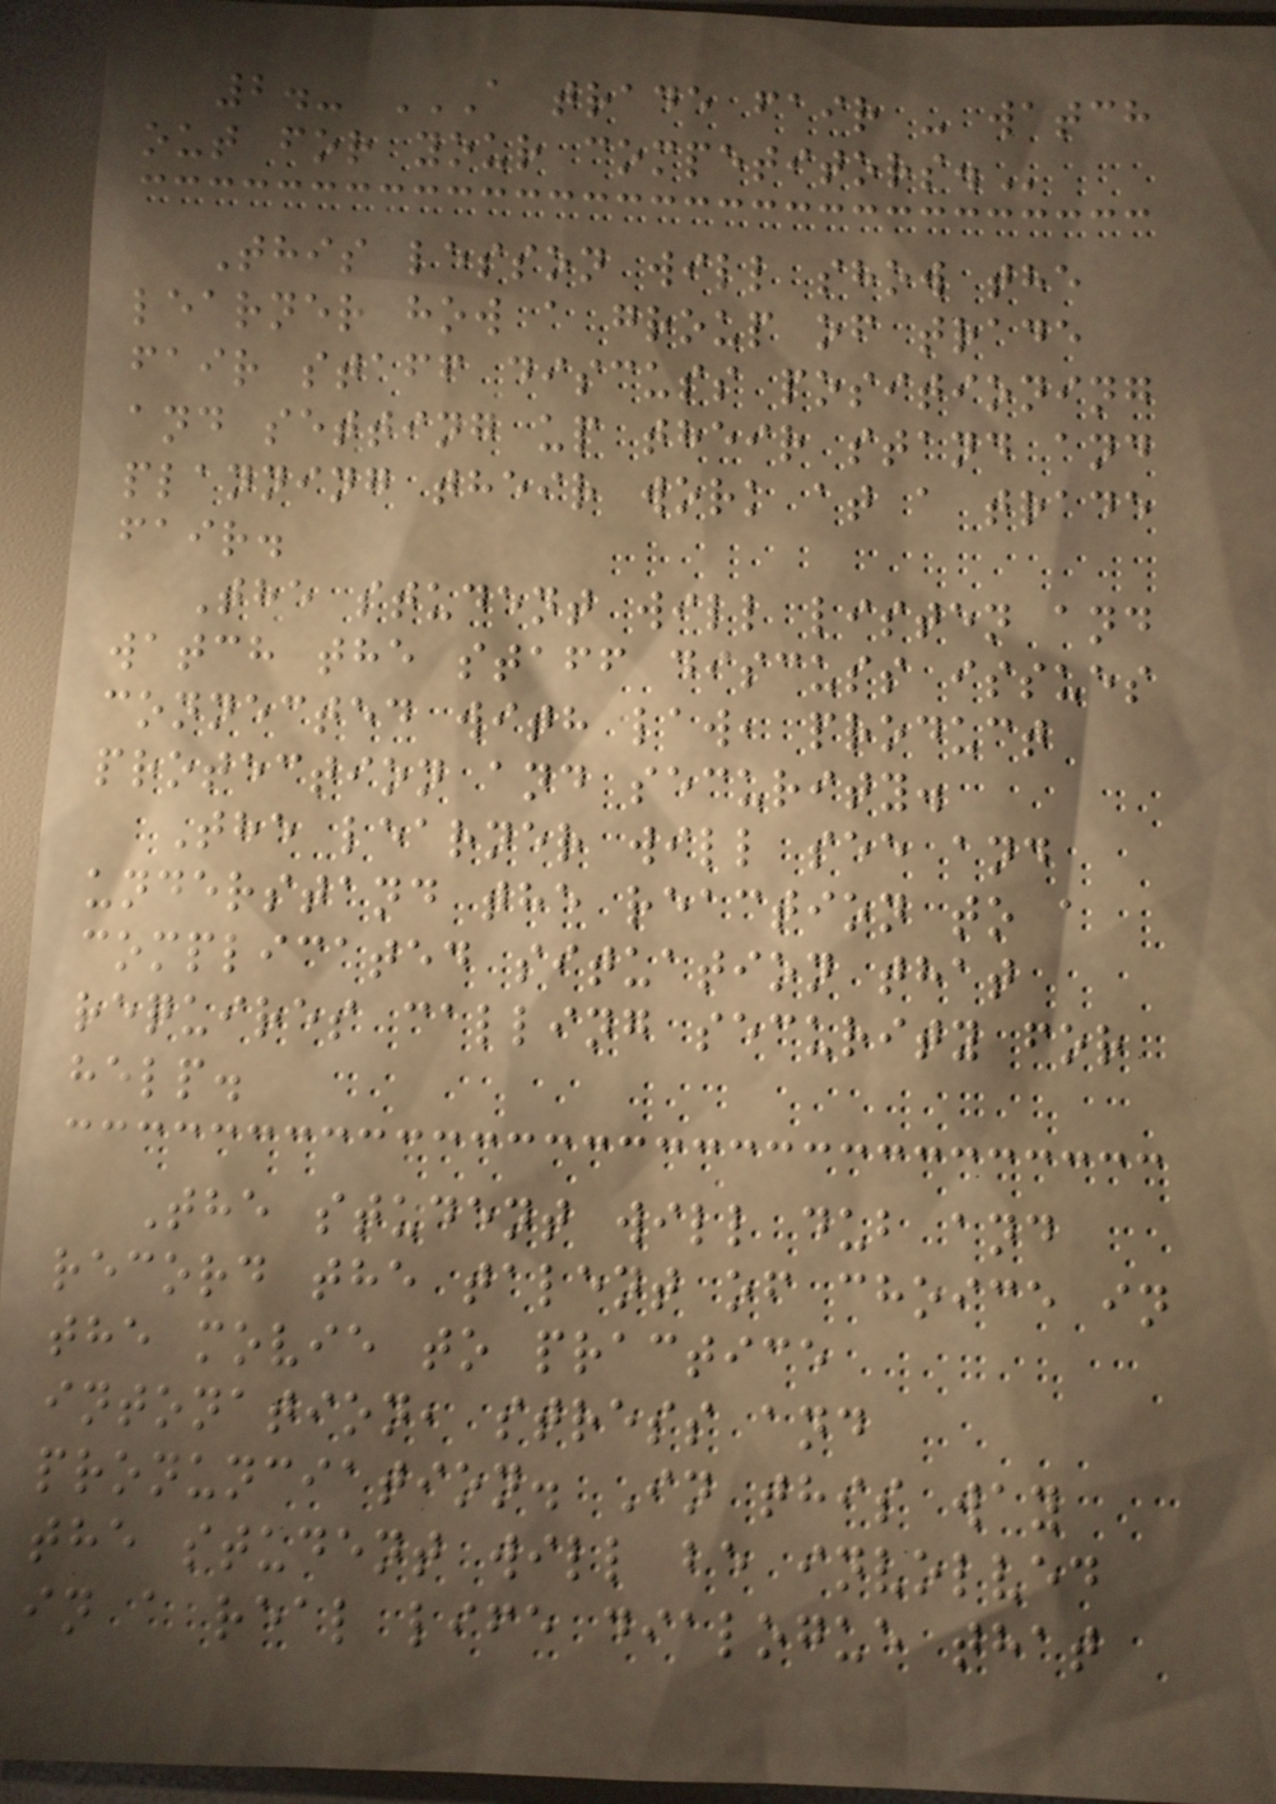2.- A TRADE FAIR - WATCH
OUT FOR YOUR COMPETITORS.
This lesson will show the
learner how a group of trade
fair staff discuss positioning
and setting up their stand and
planning their work at a trade
fair.
The student will listen and
watch the staff discuss issues
connected with law, product
protection and security.
The learner will see and
understand the reaction to a
complicated situation that
requires calling security for
help.
The student will dub and
record the talent of choice in
the movie to practice
intonation, stress and
pronunciation. In this way
the student will be involved
in a real life dialogue that
